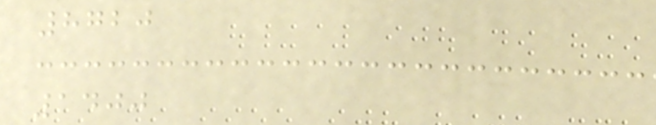8720
1400
